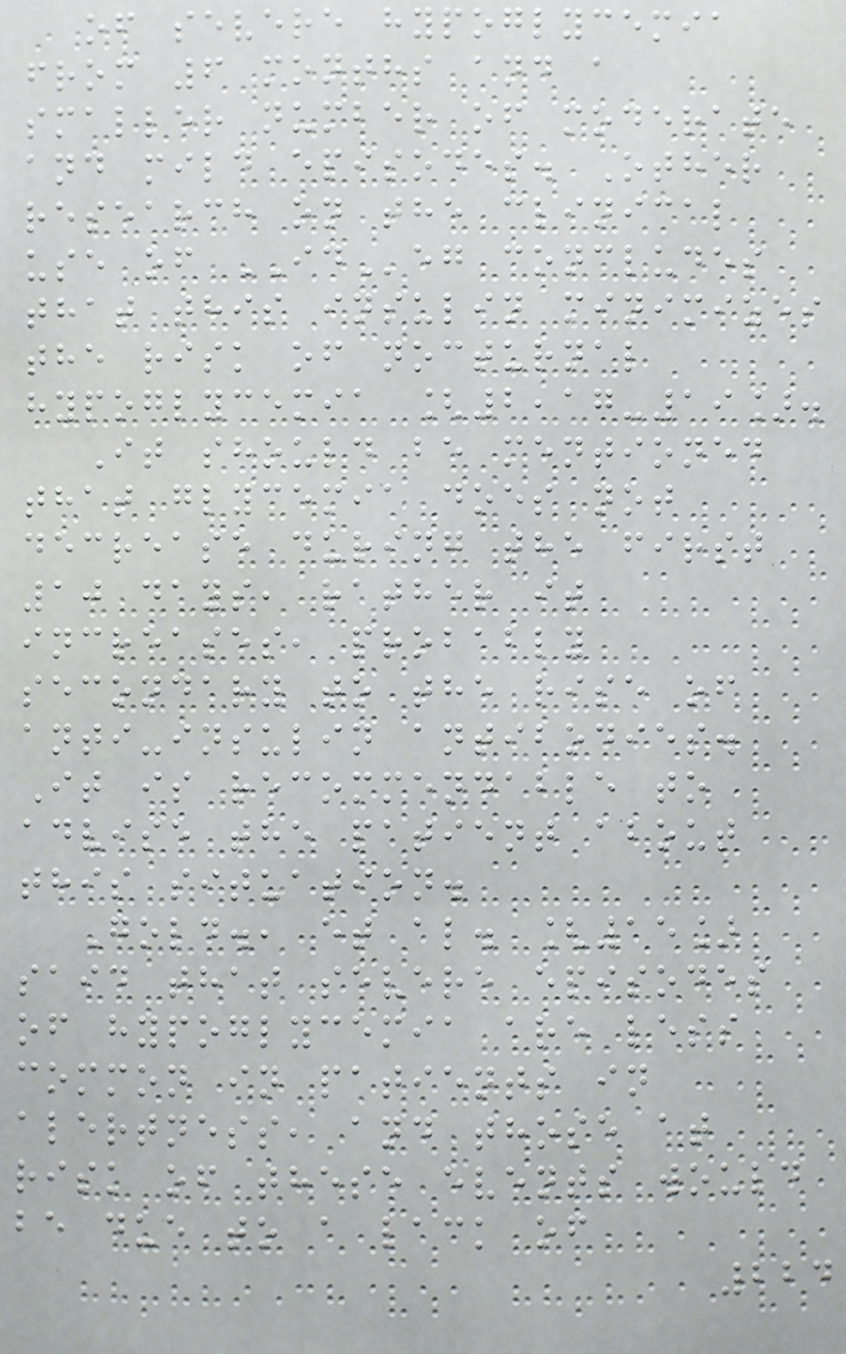of severe hypoglycemia
from 6 months and a
smaller number of moderate
and mild episodes. Other
research on the clinical
use of IDeg concludes
that this insulin minimizes
the risk of nocturnal
hypoglycemia [2,17-19].
It should be mentioned
that glycemia does not
decrease during the first
10 days, rather it
increases, probably
secondary to the rise of
anti-insulin antibodies.
It is recommendable to
advise the patient about
this situation.
Gold., et al. [15]
said that severe episodes
of hypoglycemia are less
common in patients in
alertness, and those at
risk of these events would
be due to a lack of
224
